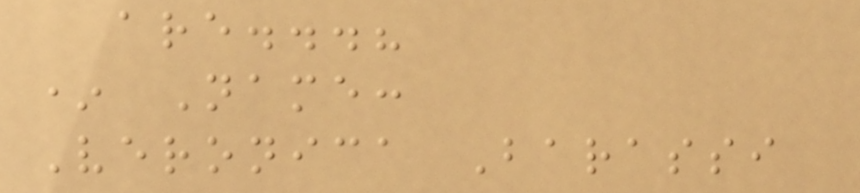are...?
* Name:
Veronica Barassi
